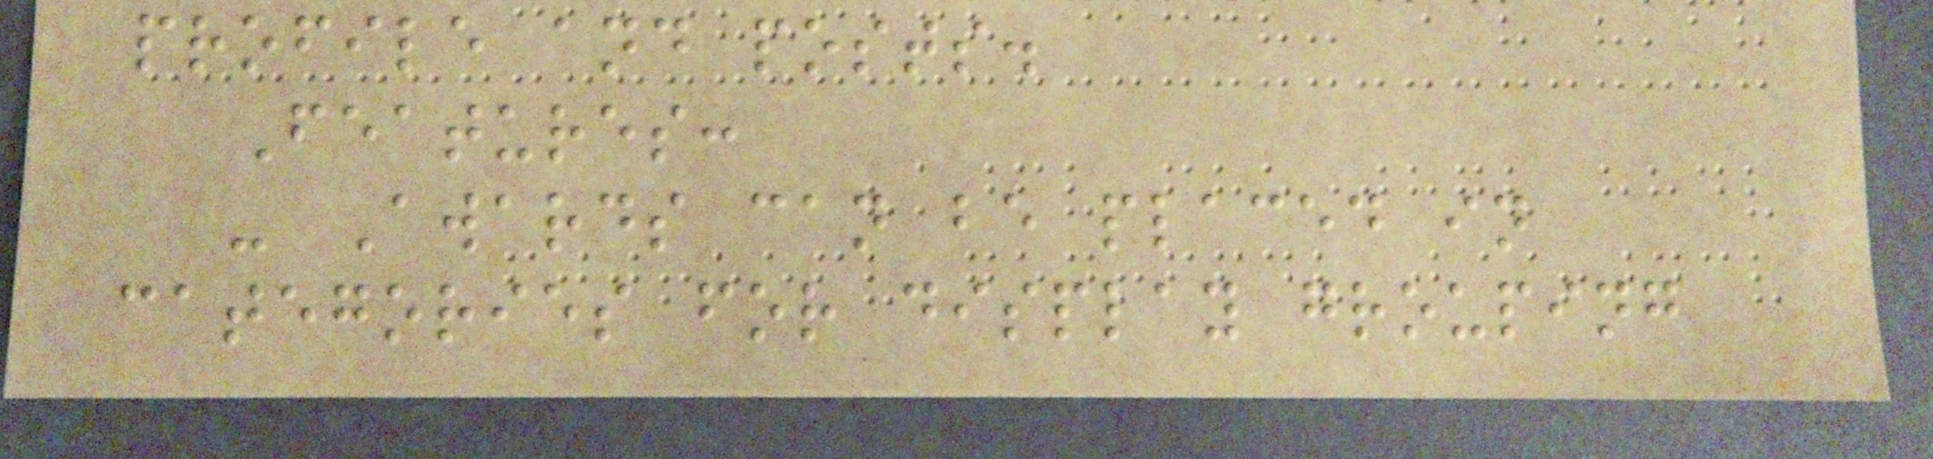profile and posts.
Features:
- Awards can be placed in
categories for display grouping
